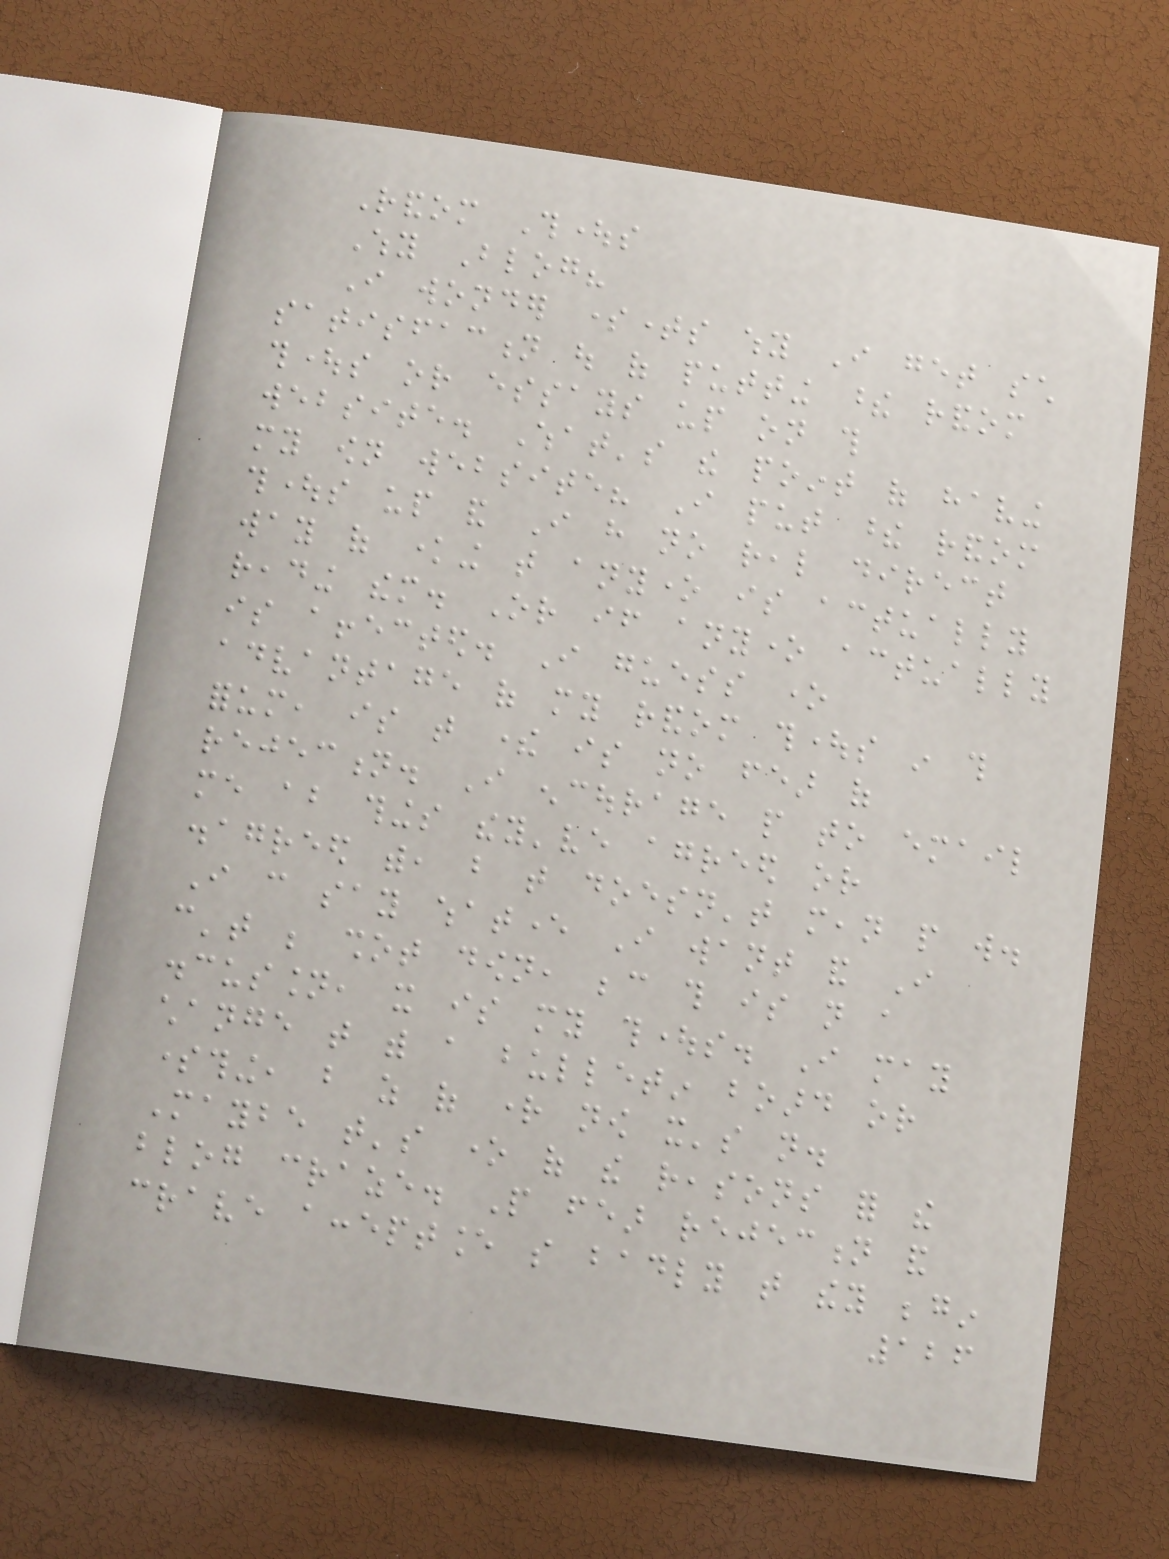Random Thoughts
Why Blog?
I wonder sometimes why I get such
satisfaction out of putting these random
thoughts or essays up on this
website. What's the point of having
my own website? I put these random
thoughts up and I have no real direct
way of knowing that anyone is actually
reading them. Or if anyone actually
is affected. I guess one
advantage of my random thoughts in this
forum, is that there is no fear of
rejection. I encourage people to email
me about things they've agreed or
disagreed with, but that doesn't mean people will.
I can say whatever I want and I
can't be shot down, because this is not a
discussion, it is my thoughts. I may
change that with a bulletin board or
something, but as of right now it's not.
Maybe that's one of the reasons for the
blog craze. People fear rejection and
crave acceptance so badly that they begin
126
